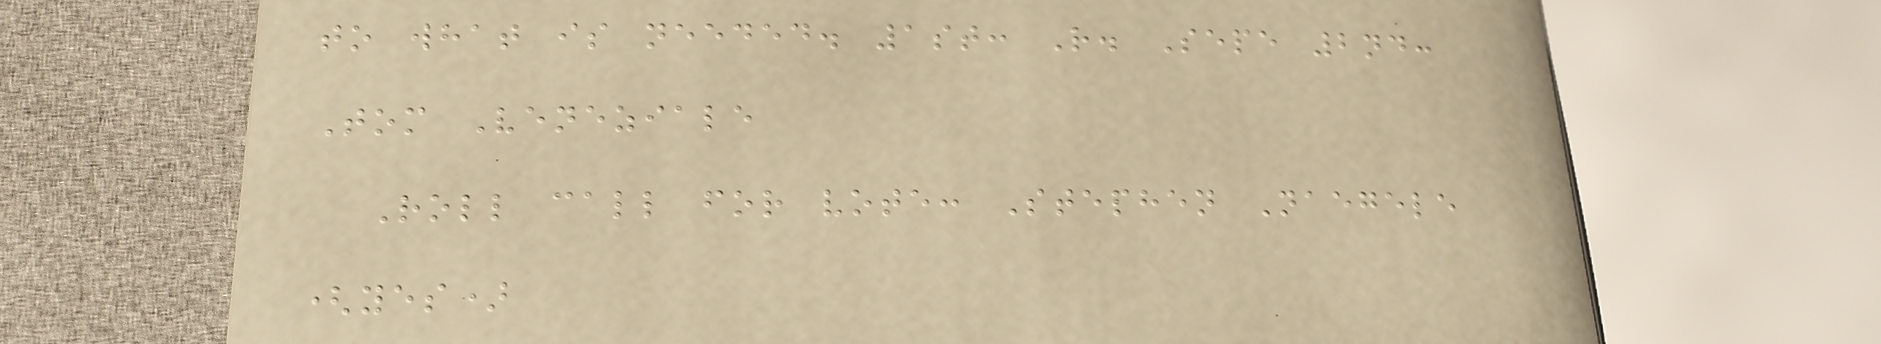to what is needed. 1st: R. Sepe 2nd:
Tom Veneziale
Roll call for vote: Stephen Naegele
(yes)
